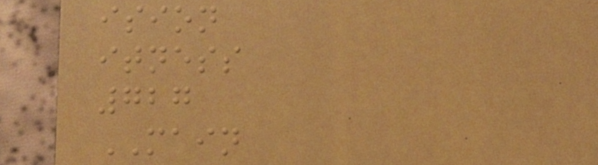ision
itness
727
MAIN
